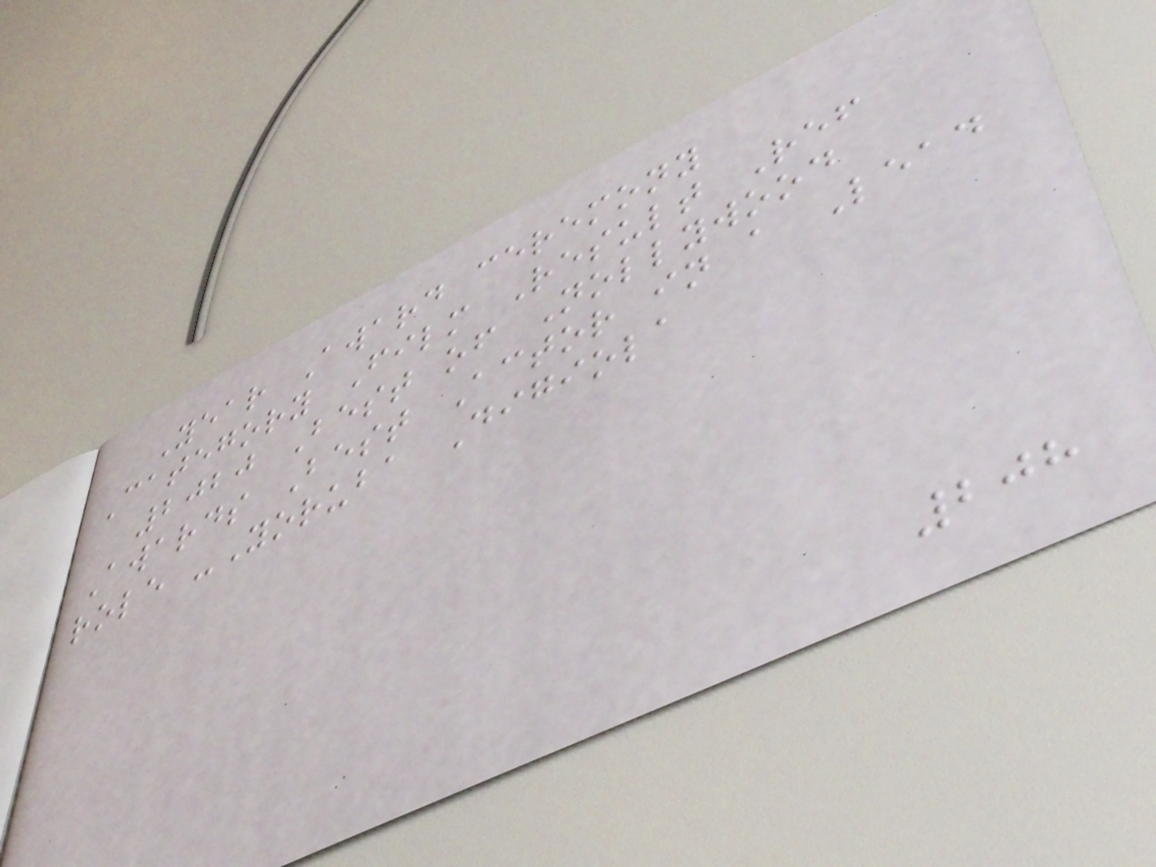Year Award ceremony
Category Film Result Ref
2020 Best of Nollywood
Awards Best Actor in a Lead
role -Yoruba Digiola
208
